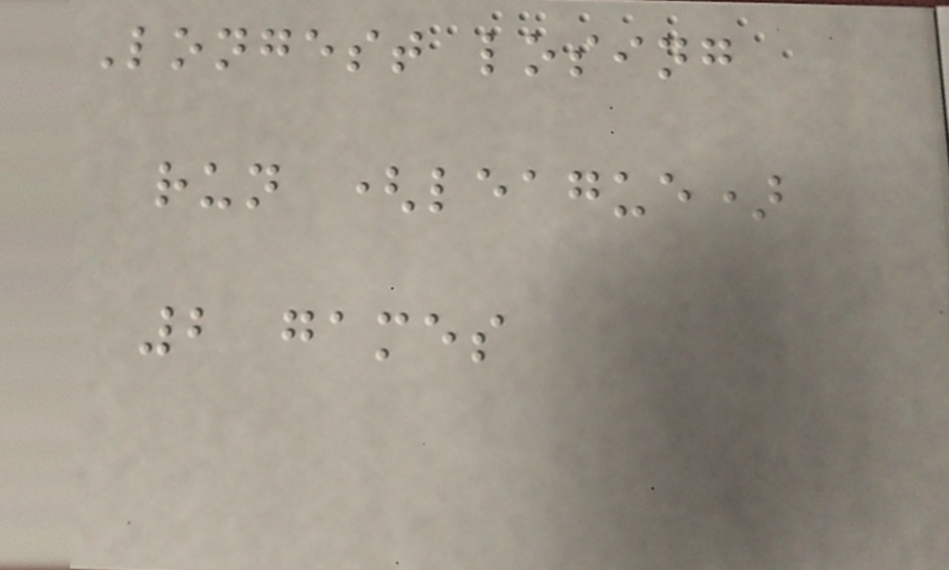Longest losing
run (league)
2 games
